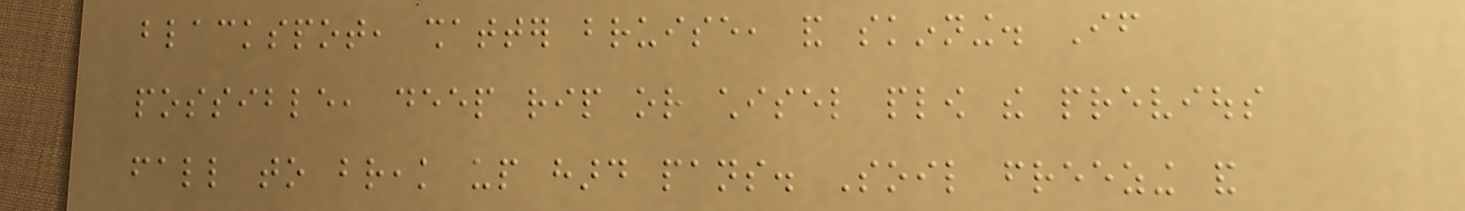blackspot, shatter bruise, and skinning. If
possible, deep rip or chisel plow the previous
fall to break up hard pans. Soil freezing and
